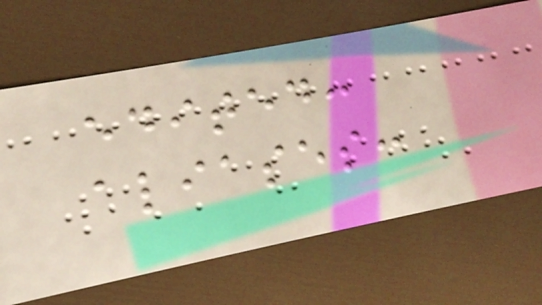edited:
aliases:
